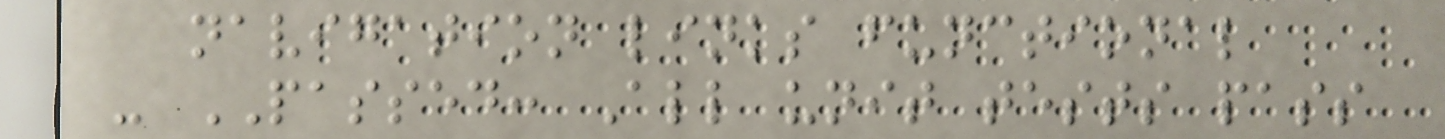navigation links functional
- PASSED: All unit tests pass
